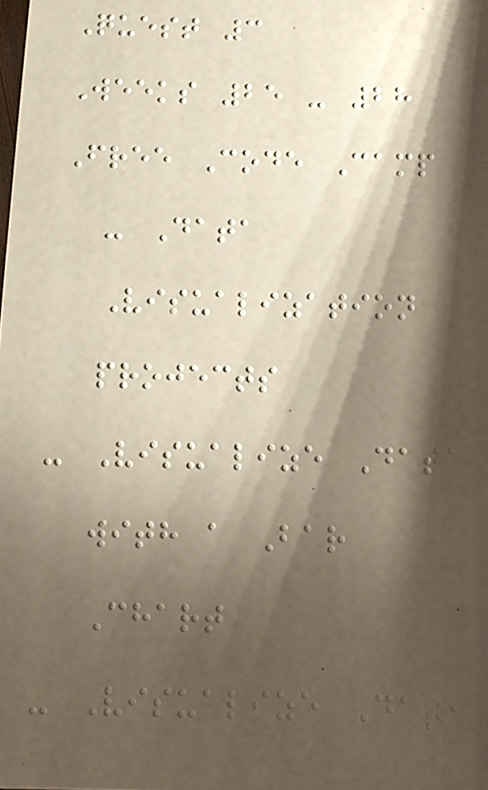Quest 3
Weeks 25 - 28
Free Code Camp
- Data
Visualization
projects
- Visualize Data
with a Bar
Chart
- Visualize Data
